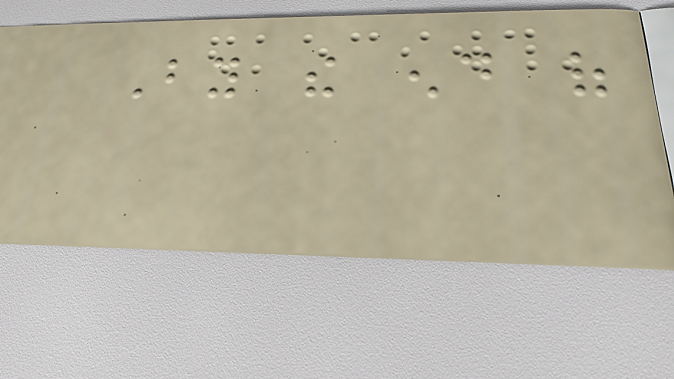By the end of
